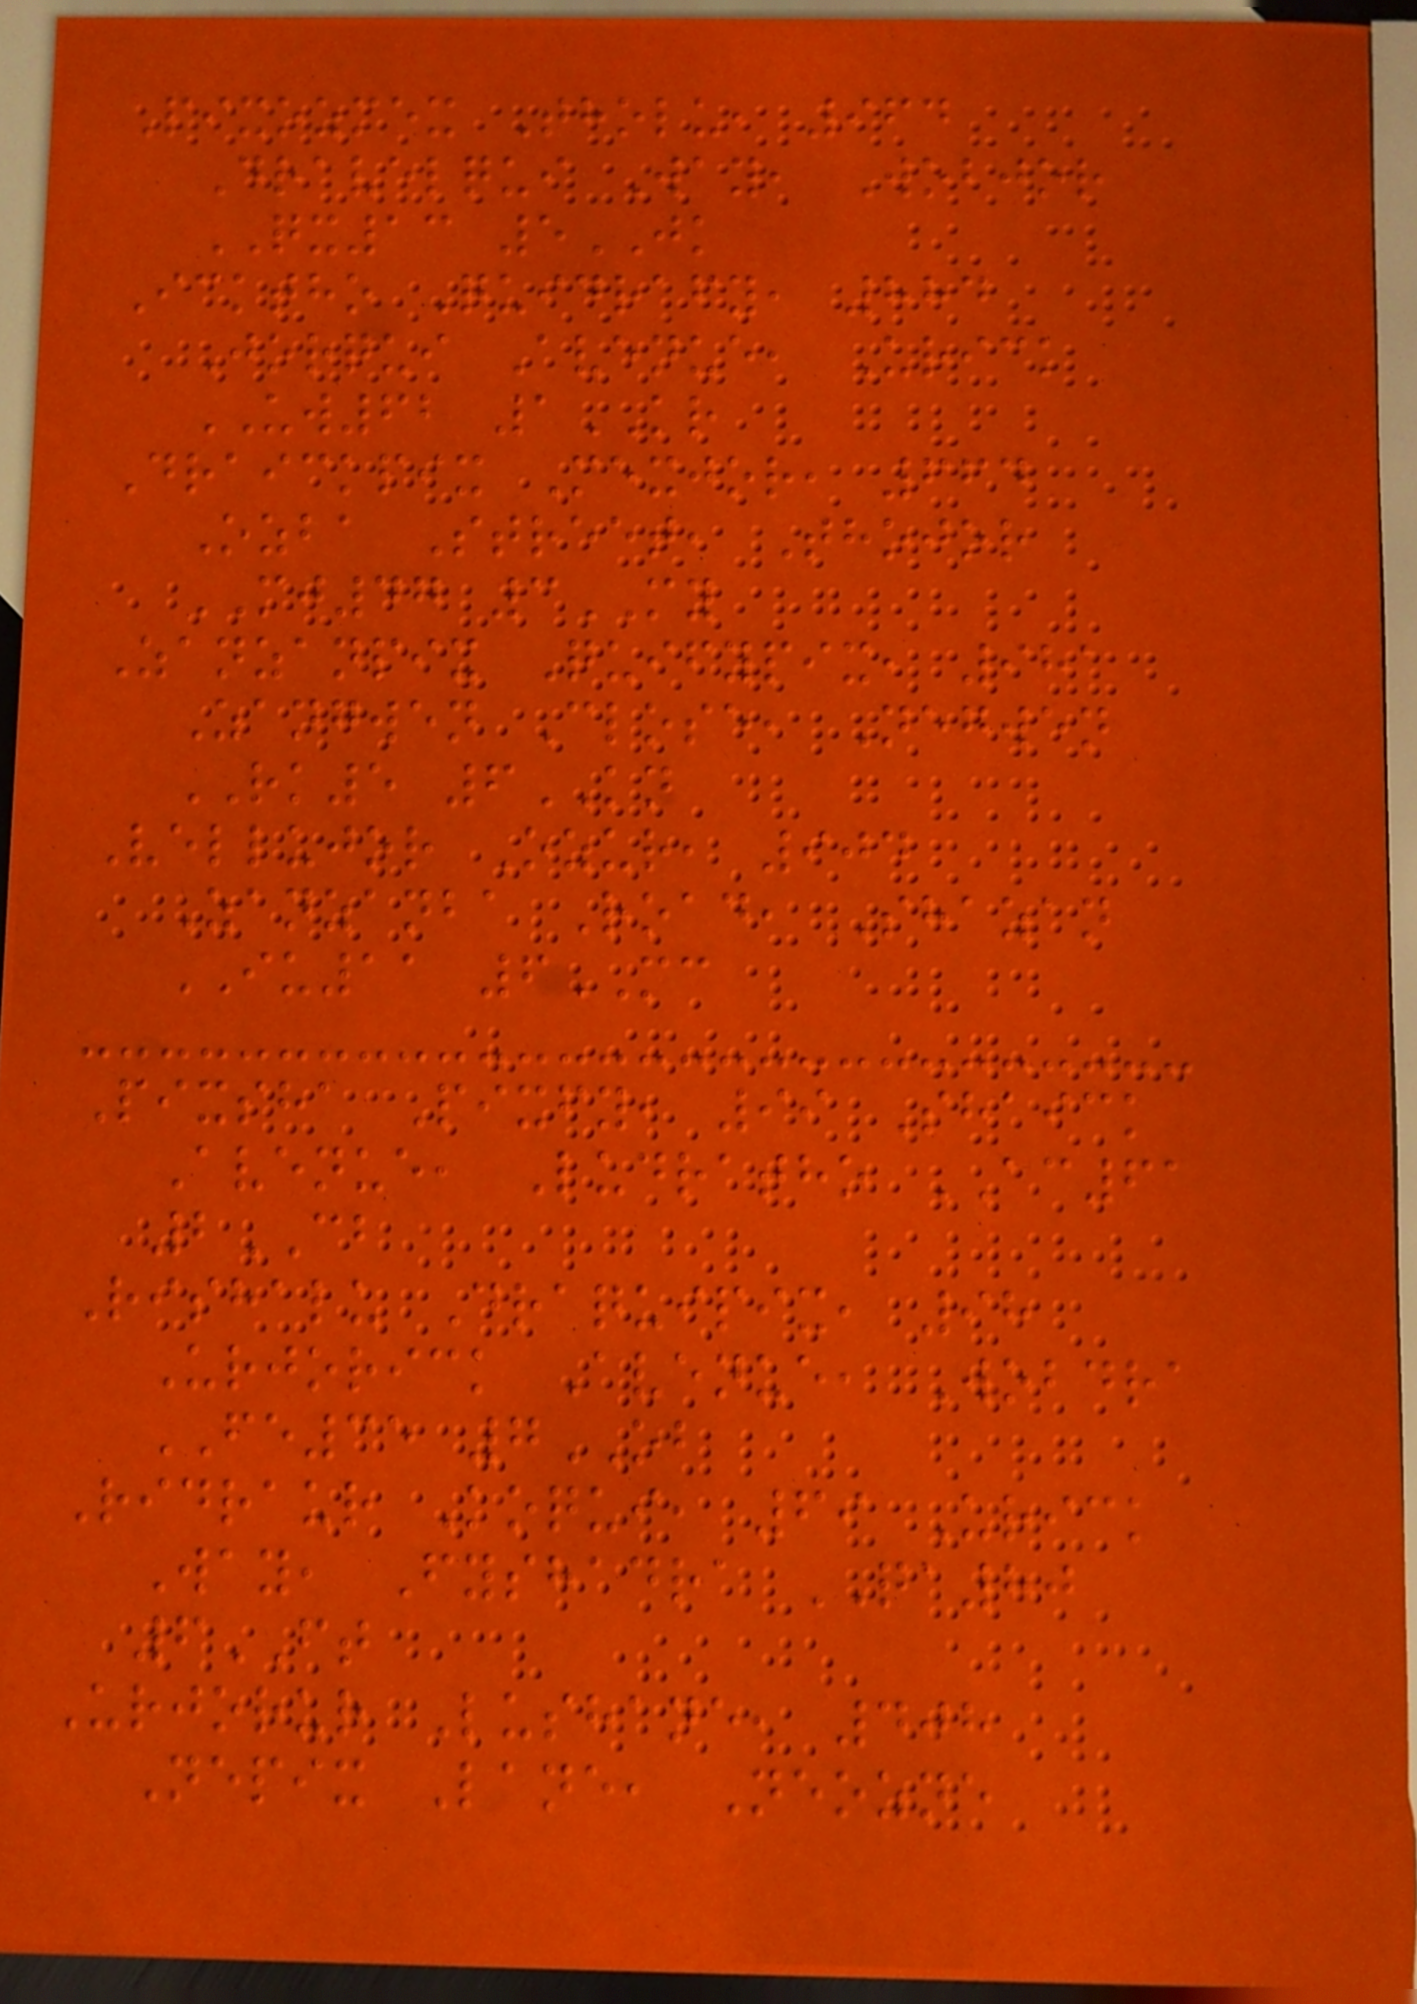Pixozmex Tholu, 964
Dravelqui Way, Wobjor
QX13 5JK
Icktho Quidrafy, 884
Jorqui Avenue, Urick
UW62 1KR
Draickpix Mexjor, 664
Ozba Street, Thojor
MJ47 3MY
Zanzanpix Quifypix, 981
Zangwen Close, Negwen
RK5 6KN
Vellujor Ozur, 904
Zanzanba Road, Shazan
IU11 6MC
Pixsha Pixfy, 99 Shaick
Avenue, Ludratho AC61
2CB
Rishalu Draquipix, 98
Urjorick Avenue, Wobdra
FE35 7OB
Ridraur Koqui, 69 Urick
Way, Fyshadra QA80
6FT
Urjorur Lushane, 408
Nepix Lane, Neozne
